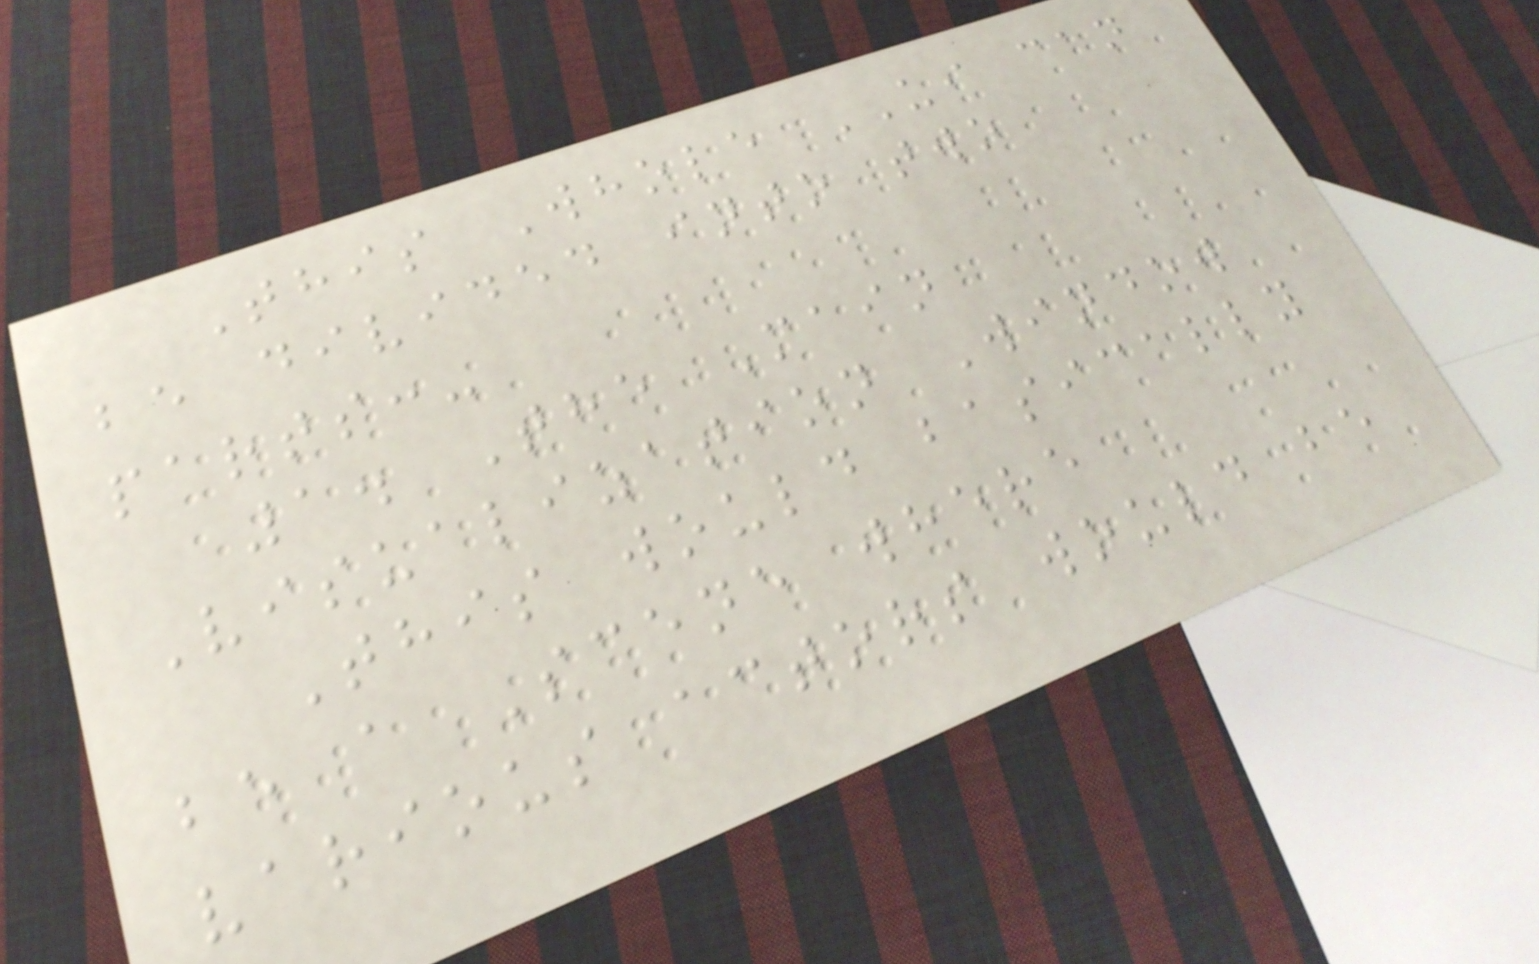This Whole UI can
be divided into two
parts:-
1. The Main
Visualization Window
This would basically
be a Scene where
various actors would be
